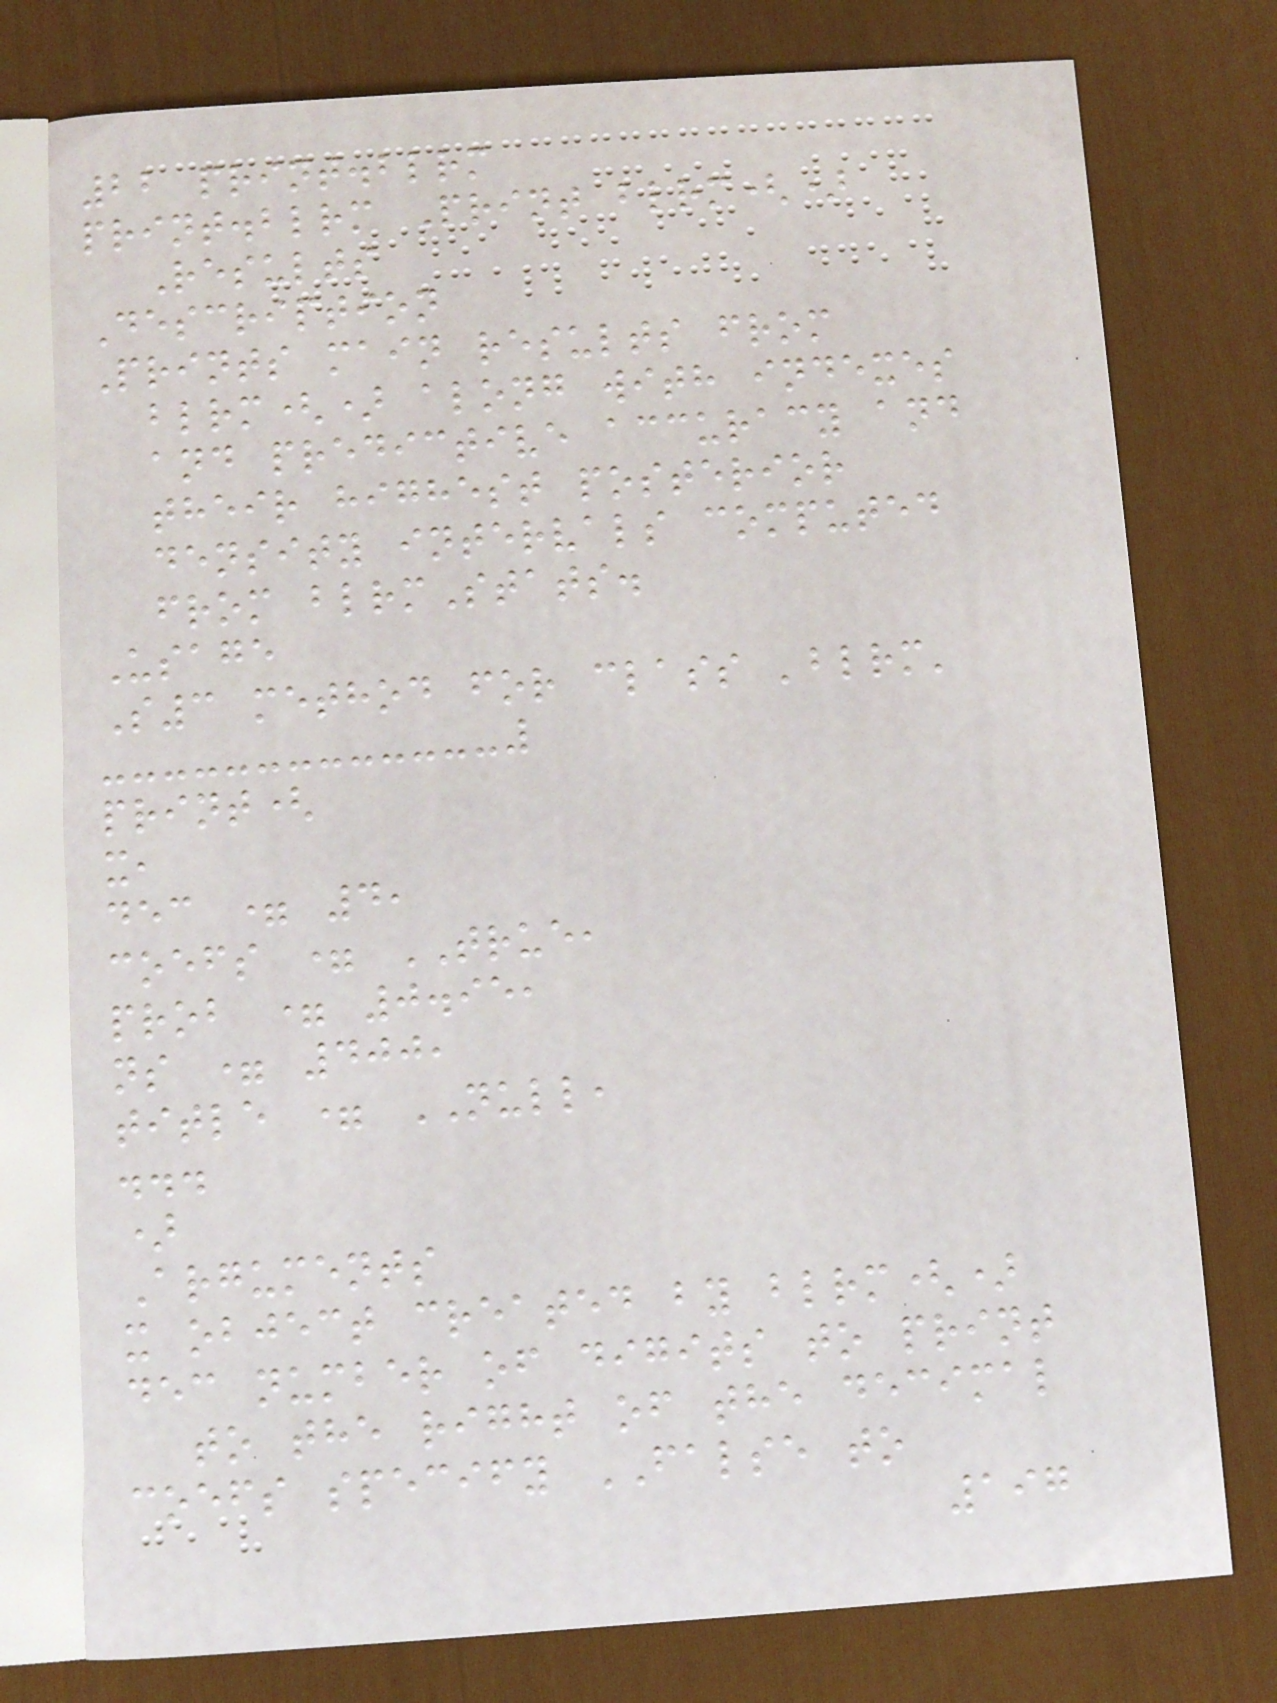22 print.blrm
print.blrm Print blrm()
Results
Description
Prints main results from
blrm() along with indexes
and predictive accuracy and
their highest posterior
density intervals computed
from blrmStats.
Usage
S3 method for class 'blrm'
print(
x,
dec = 4,
coefs = TRUE,
prob = 0.95,
ns = 400,
title = NULL,
...
)
Arguments
x object created by blrm()
dec number of digits to print
to the right of the decimal
coefs specify FALSE to
197
